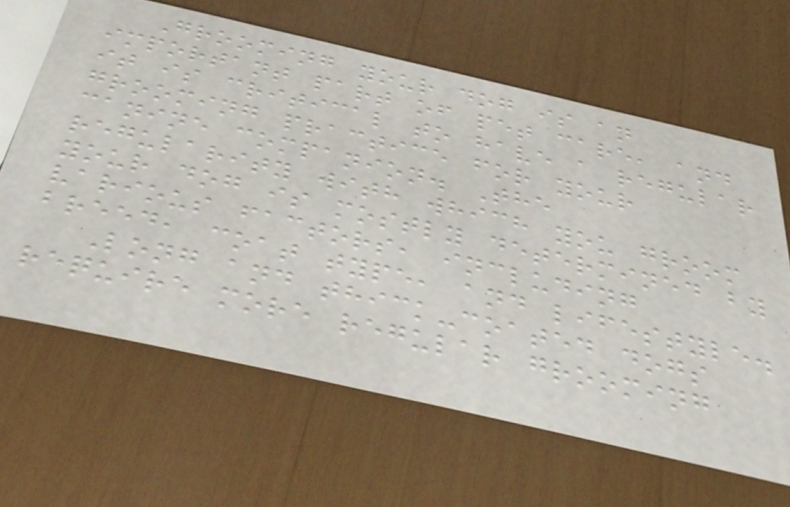Grooming your dog is an
important part of pet care, and
it is critical to have a regular
grooming practice for your
canine companion. The
regularity with which you groom
your dog is mostly determined by
various factors, including
breed, coat type, and lifestyle.
Long and thick-coated dogs
require more regular grooming
